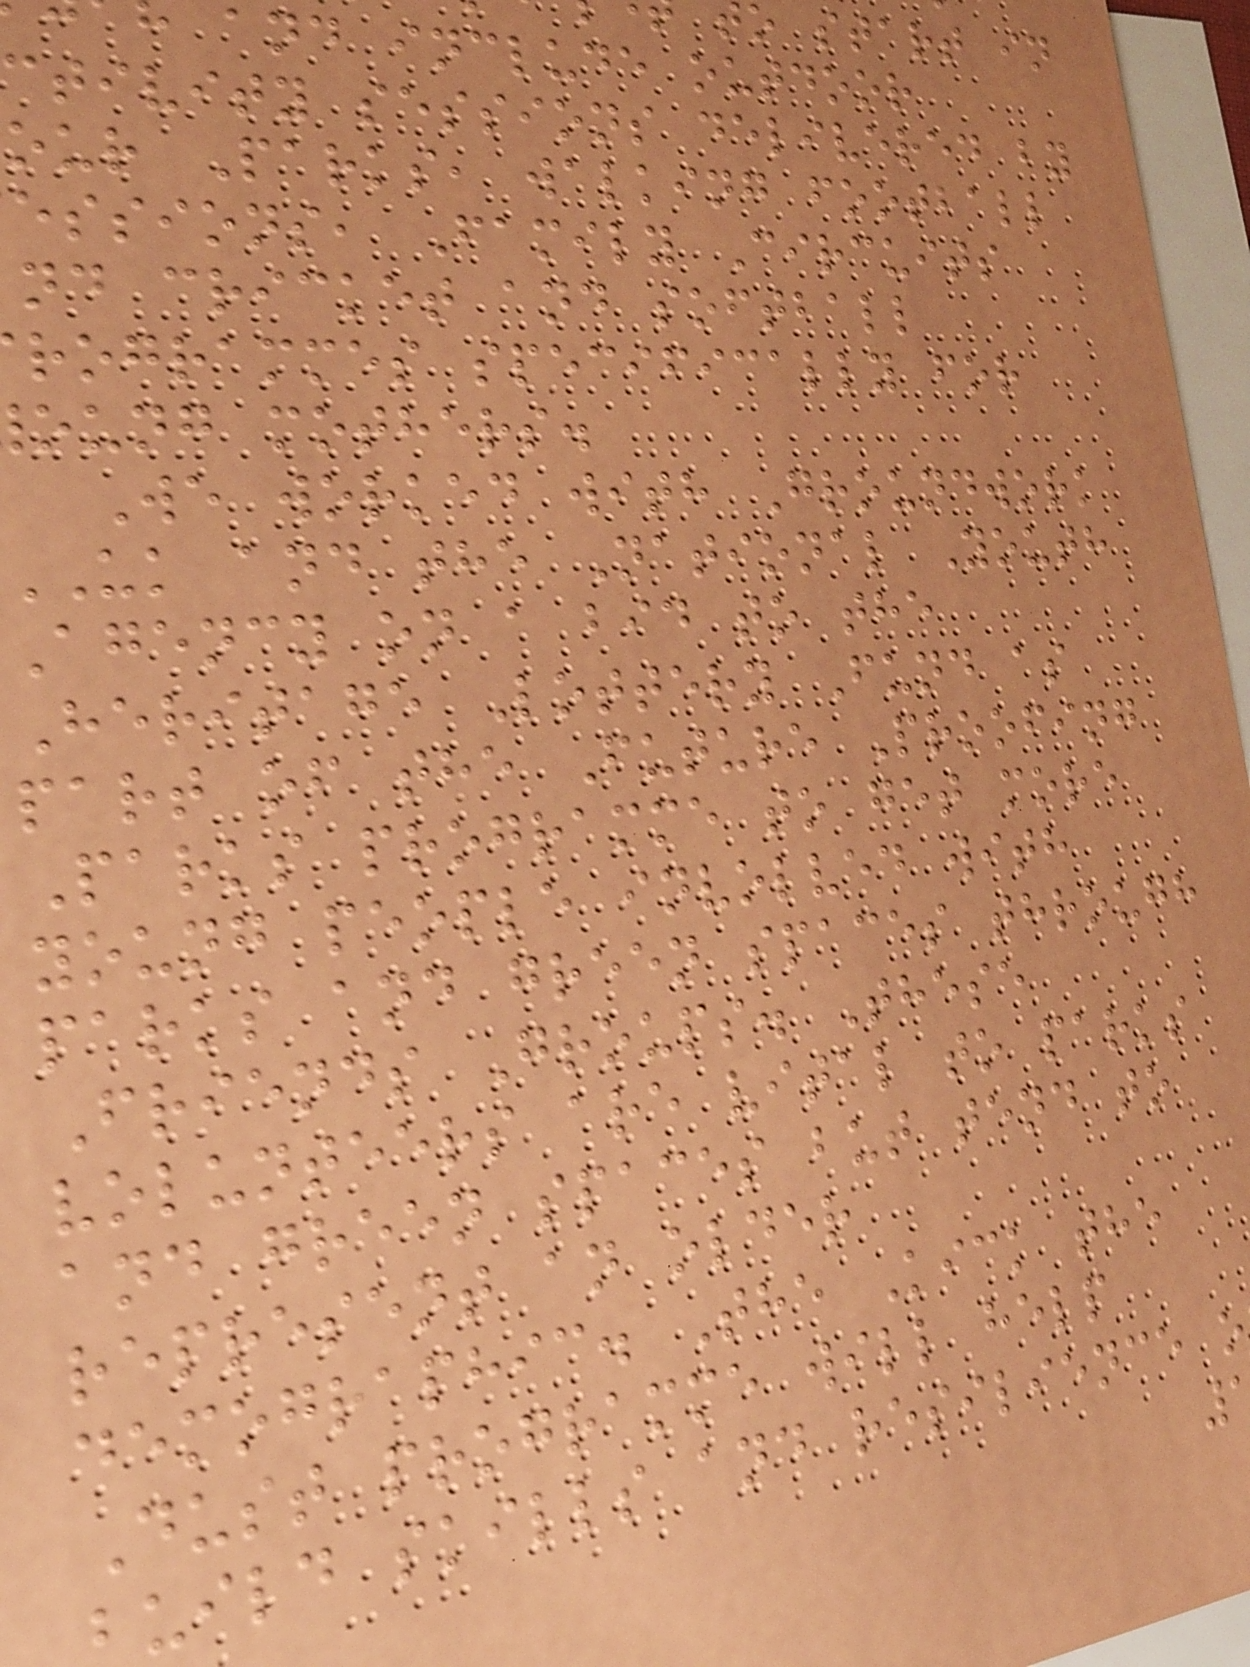o start in
and include outdoor
ctivity sessions delivered by
our Parks, walking football
essions, Family Circuits
nd cricket and softball
rogrammes specifically for
oung mothers.
We worked with Groundwork
uk and the National Youth
Agency on a bid to the
Heritage Lottery Fund as
part of the Future Proofing
Parks programme to get more
young people involved with
parks and green spaces through
Friends Groups. These
volunteers are vital to parks
and green spaces but tend to
represent an older
demographic. The Kick the
Dust programme will help
uild skills and resilience o
